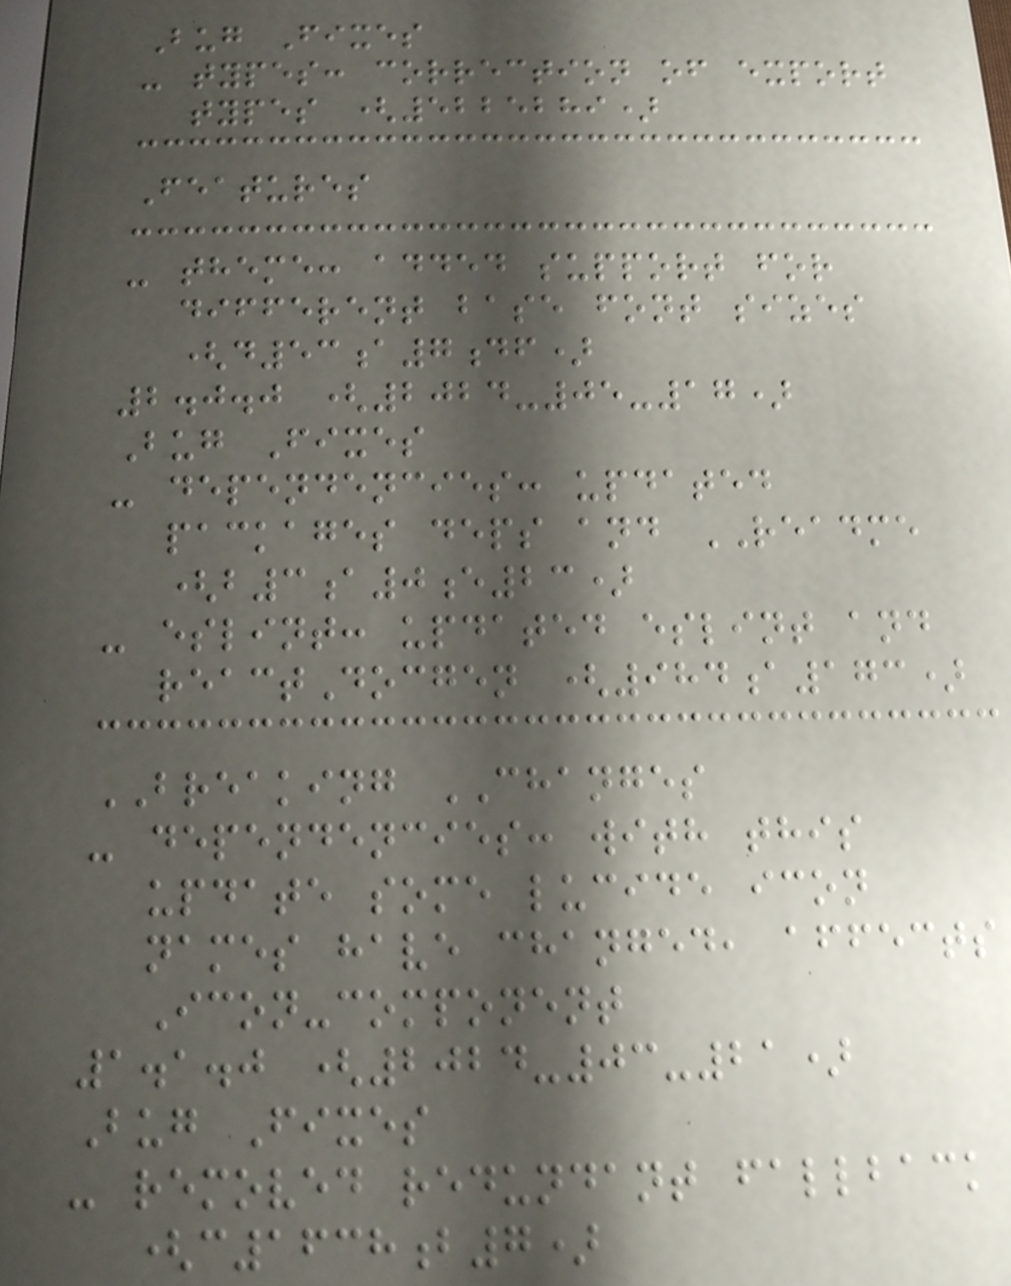Bug Fixes
- types: correction of export
types (5225289)
Features
- theme: added support for
different base font sizes
(d53a7df)
2.0.0 (2024-05-17)
Bug Fixes
- dependencies: updated
packages deps and README
(b3a0e23)
- eslint: updated eslint and
reactDocgen (984a173)
BREAKING CHANGES
- dependencies: with this
update some lucide icon
names have changed, affects
Icon-component
1.1.0 (2024-03-21)
Bug Fixes
- removed redundant fallback
(c1638b7)
